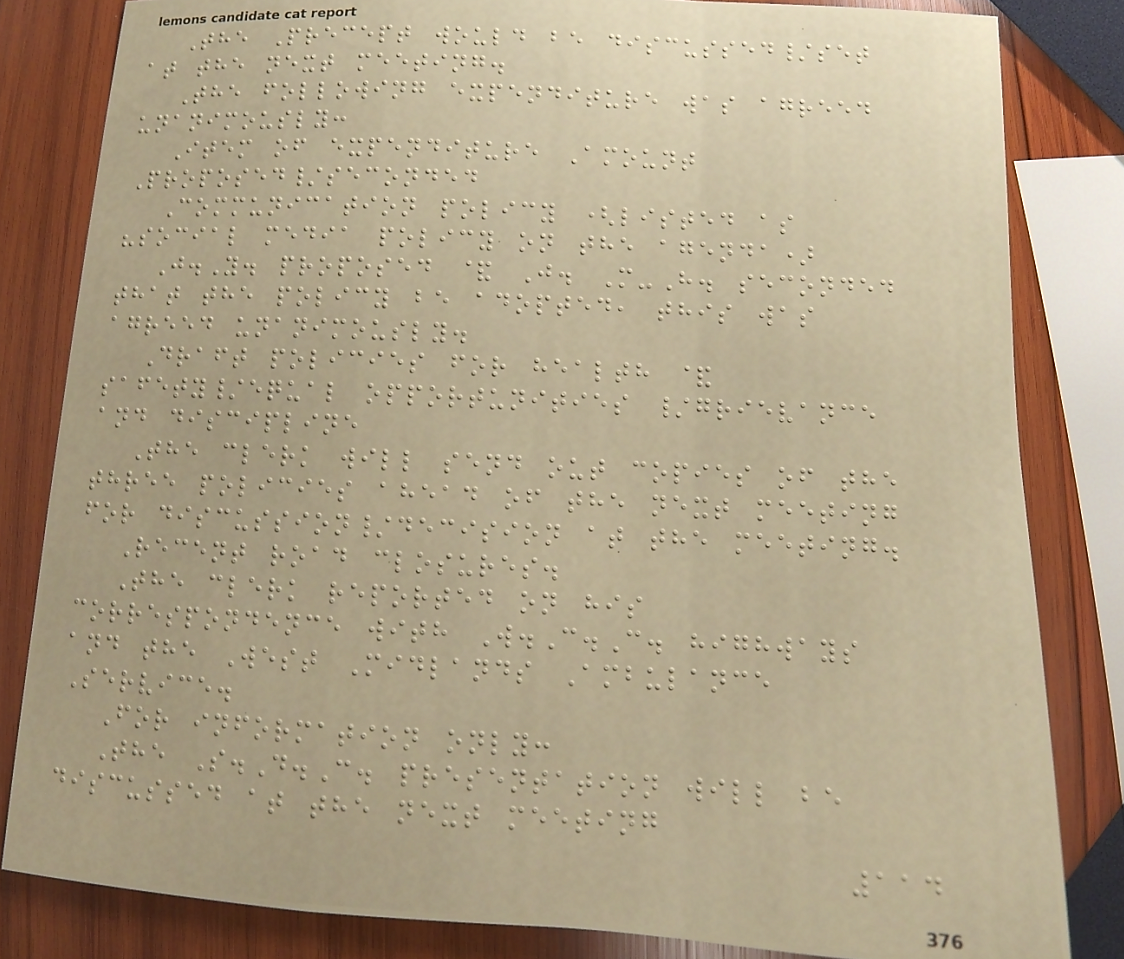The Precept would be discussed/set
at the next meeting.
The following expenditure was agreed
unanimously:
Item of expenditure Amount
Proposed/seconded
Communication policy (listed as
"social media policy on the agenda)
J.Y. proposed & J. M-H. seconded
that the policy be adopted, this was
agreed unanimously.
Draft policies for health &
safety/equal opportunities /grievance
and discipline
The clerk will send out copies of the
three policies ahead of the next meeting
for discussion/decision at the meeting.
Recent road closures.
The clerk reported on his
correspondence with W.C.C. highways
and the West Midlands Ambulance
Service.
For information only:
The S.D.C. presentation will be
discussed at the next meeting
114
